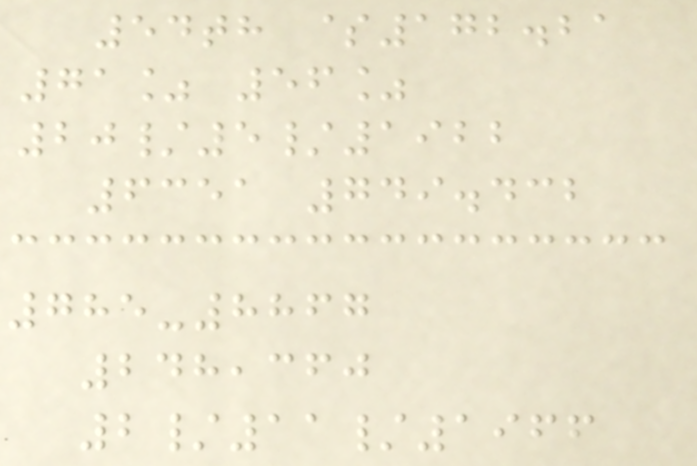54th $172.21
71% 56%
20/5/1922
6351 749.432
785-8867
248,360
2/11/1966
